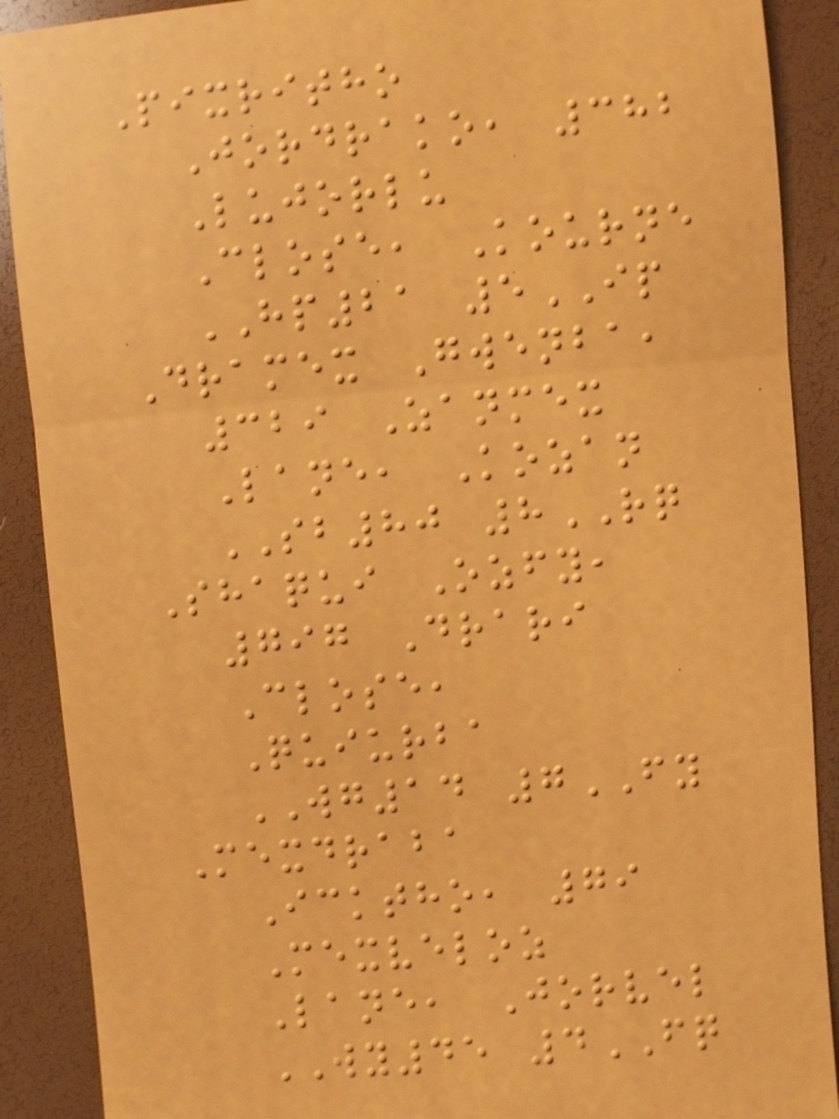Pixritho
Jordrako, 382
Lujorlu
Close, Kourne
HP21 5IP
Dramex Gwenba,
329 Zanmex
Lane, Kozan
SB80 8RQ
Shaqui Ozfy,
797 Drari
Close,
Quiurba
WG14 7FY
Mexdraba
Icktho, 79
Mexveloz
Lane, Jorvel
WY45 4FQ
